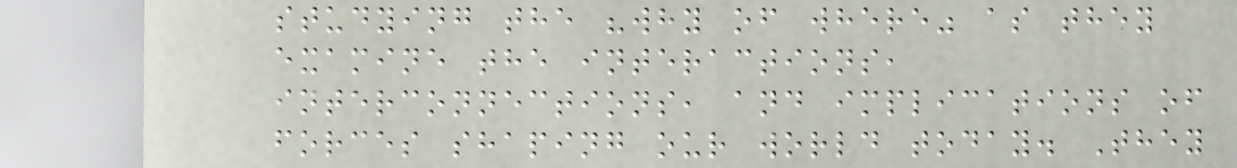studying the "why of where" as they
examine the interactions,
interconnections, and implications of
forces shaping our world today. They
